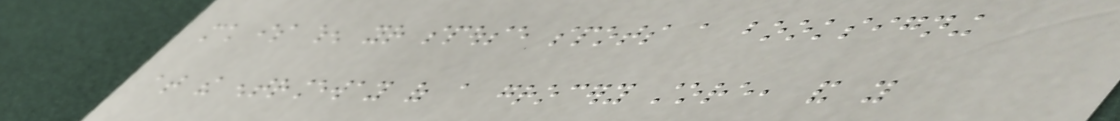much is when your spouse spots a booksigning
at the entranceway of a grocery store, and you
